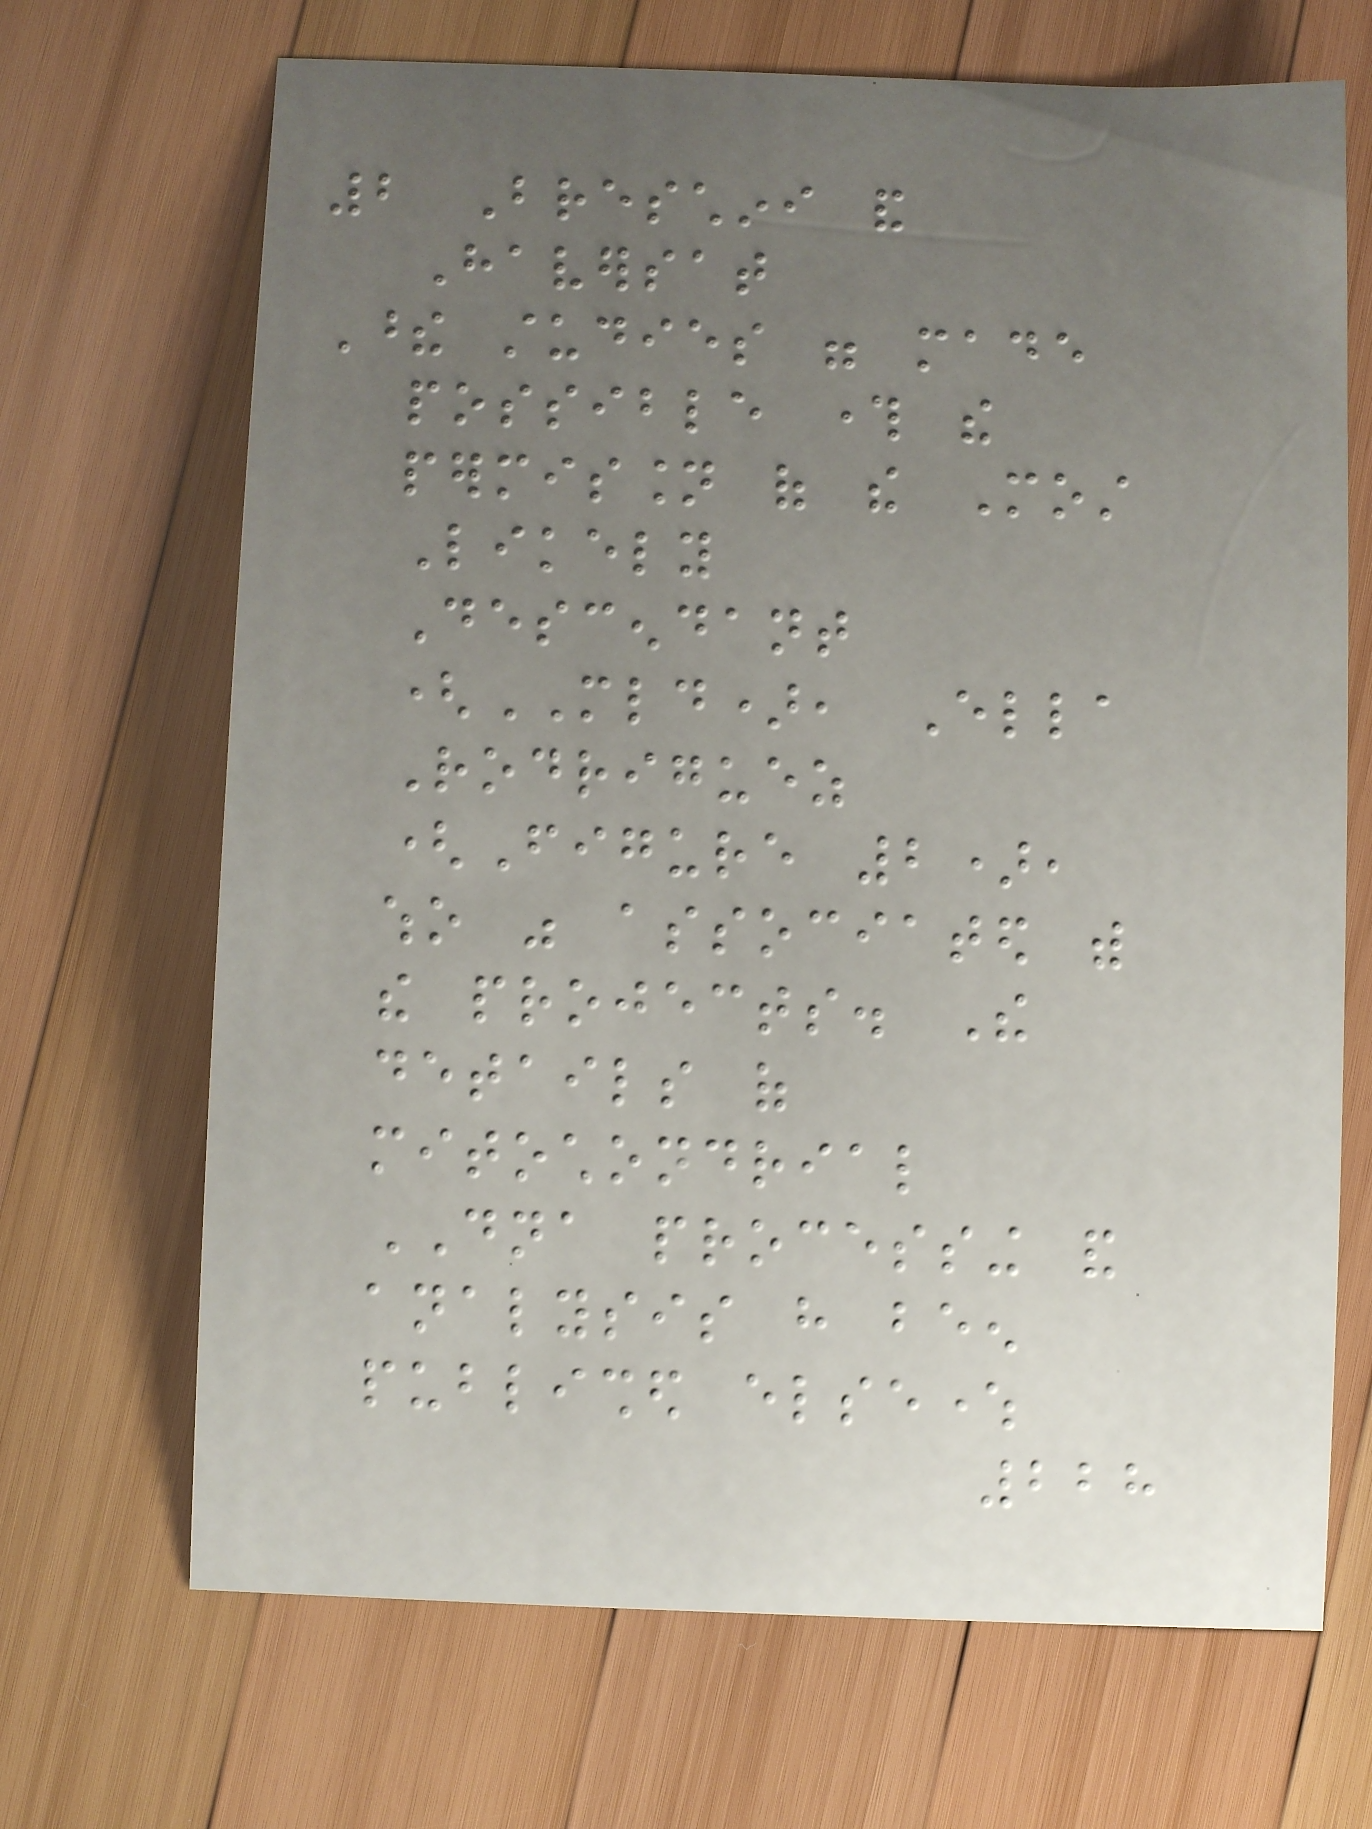2 Breschini and
Haversat
These studies were made
possible through the
permission of the Most
Likely
Descendant
(MLD), Ella
Rodriguez
(Figure 2),
who was associated with
the projects. The
details of
mitochondrial
DNA processing and
analysis have been
published elsewhere
228
